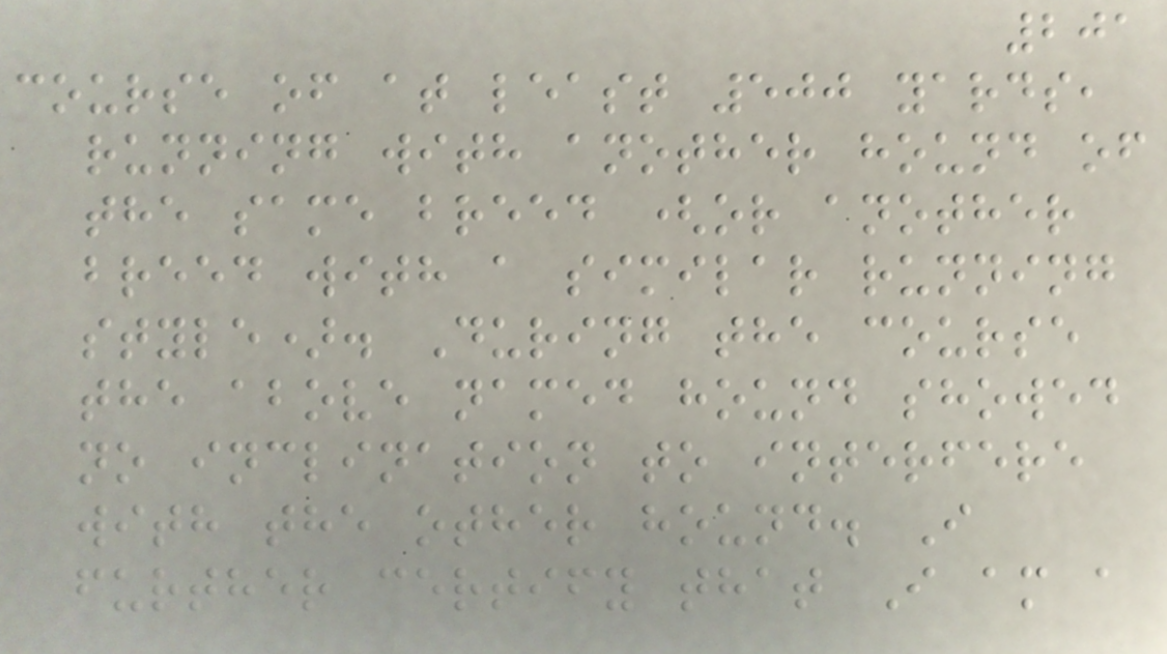201
course of at least 500 yards,
running with another hound of
the same breed (or another
breed with a similar running
style). During the course
the above named hound showed
no inclination to interfere
with the other hound. I
further certify that I am a
